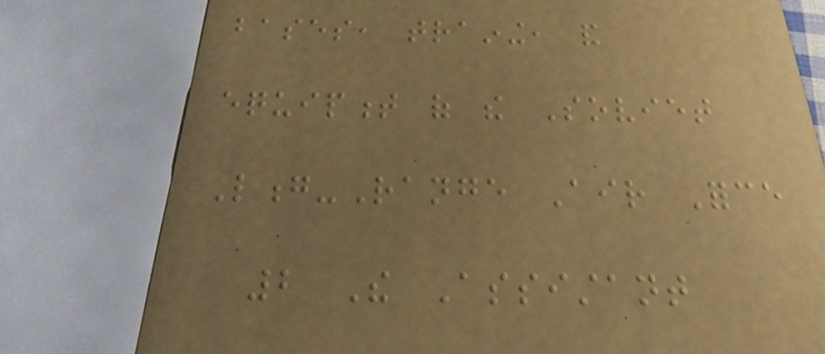bases, training, and
equipment of the Soviet
Long-Range Air Force
2 The Assistant
